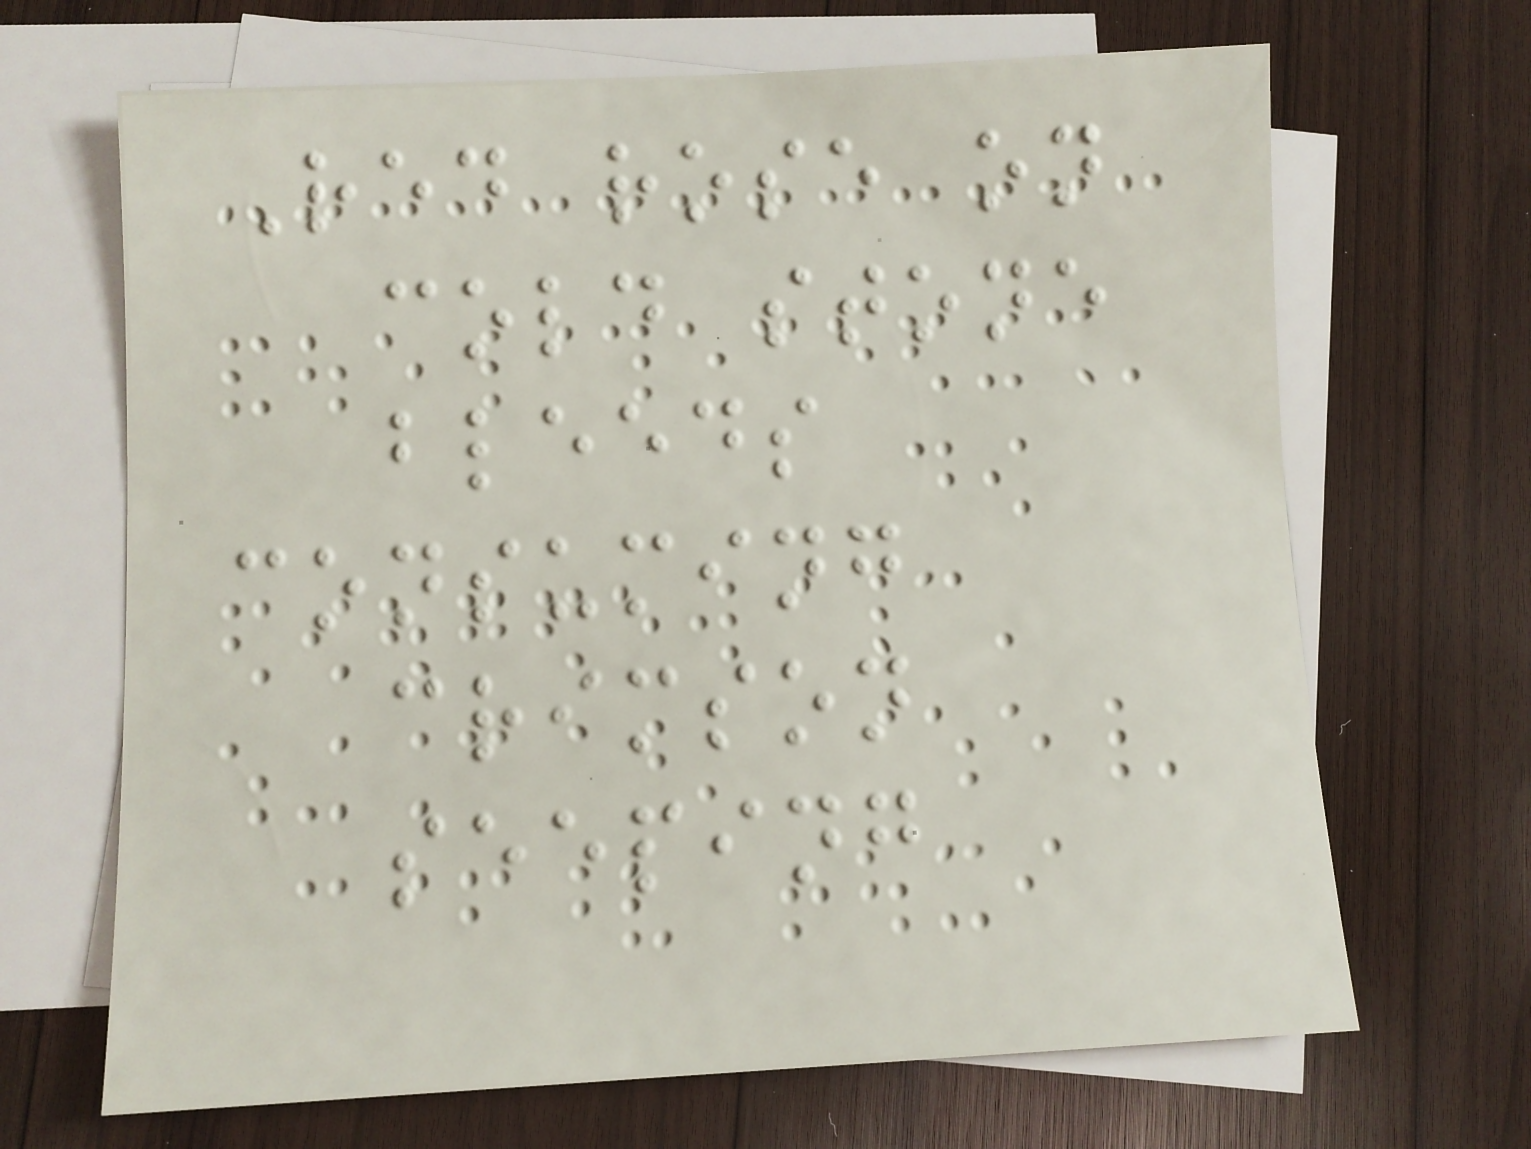Red rose on
cold stone
bleeds
consuming
crimson
seeping
